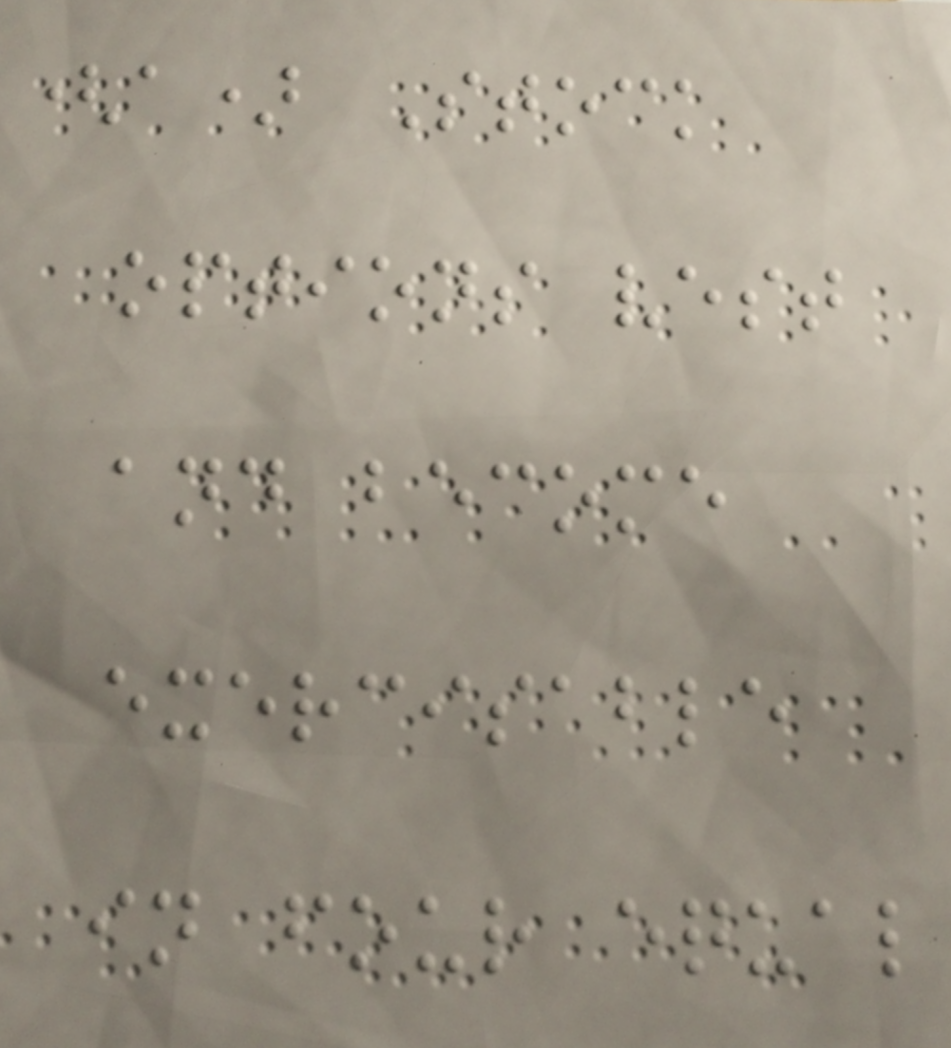(a) Stock
options vest
and become
exercisable
in four equal
